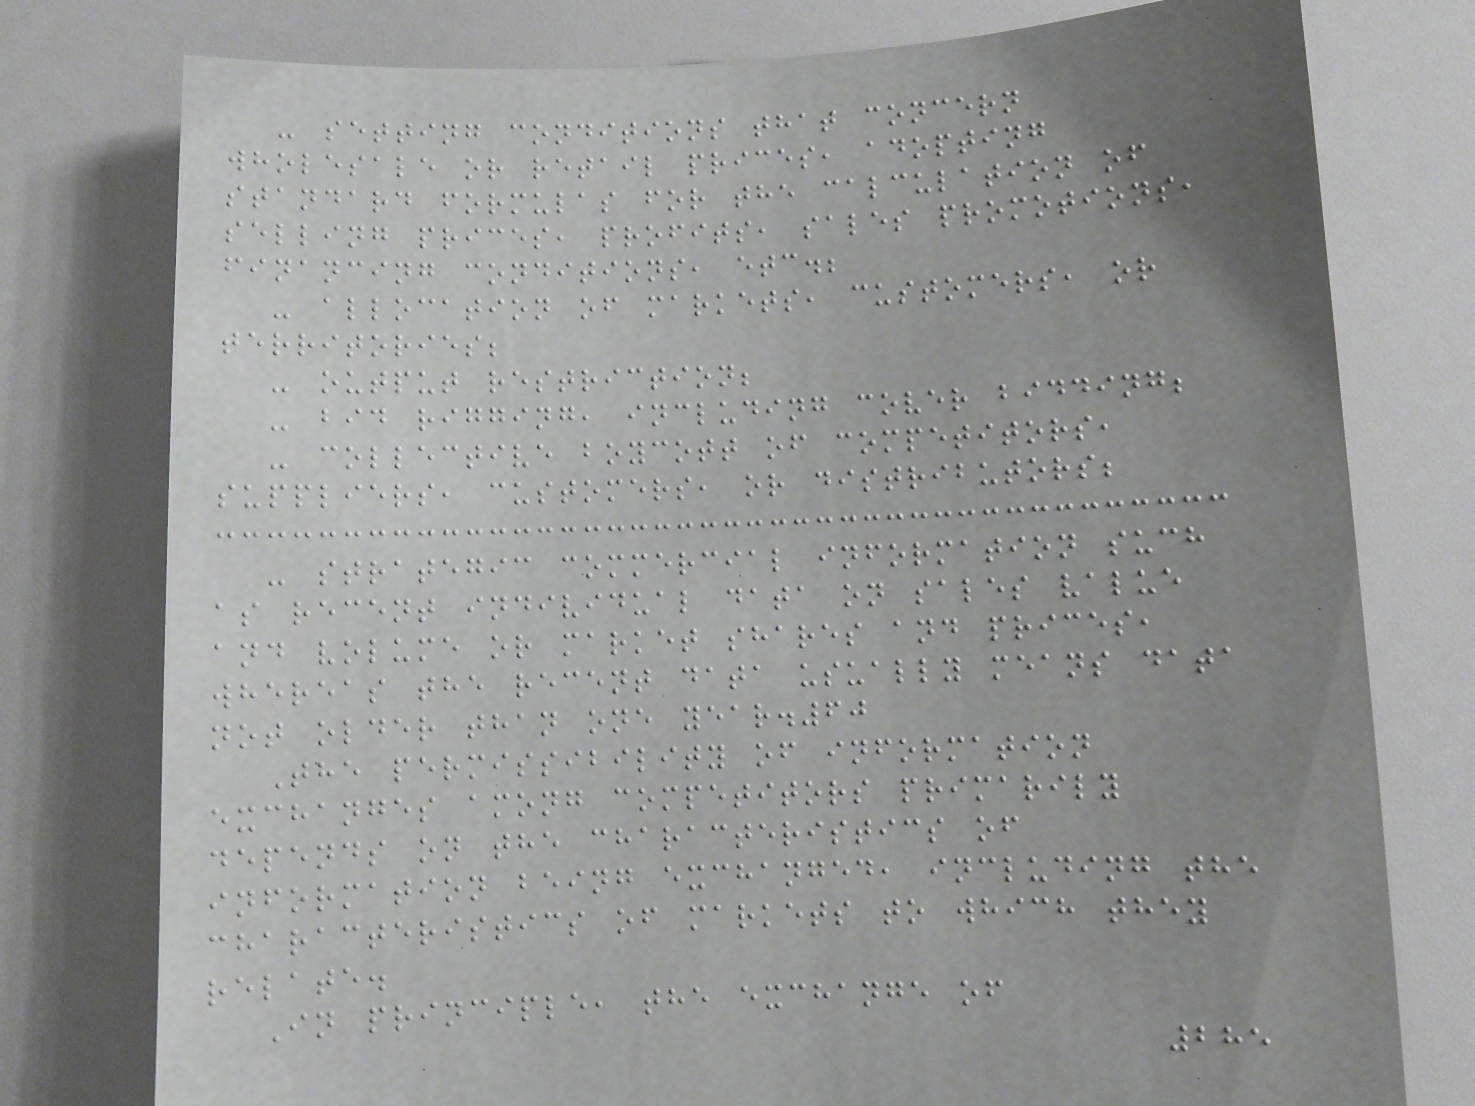- setting conditions that concern
wholesale or retail prices, adopting
standard formulas for the calculation of
selling prices, profits, sales promotions,
financing conditions, etc.;
- allocation of markets, customers, or
territories;
- output restriction;
- bid rigging, including cover bidding;
- collective boycott of competitors,
suppliers, customers, or distributors;
- strategic commercial information such
as recent individual data on sales value
and volume or market shares and prices,
whereas the recent data usually means data
not older than one year.60
The permissibility of information
exchanges among competitors primarily
depends on the characteristics of
information being exchanged, including the
characteristics of markets to which they
relate.
In principle, the exchange of
285
